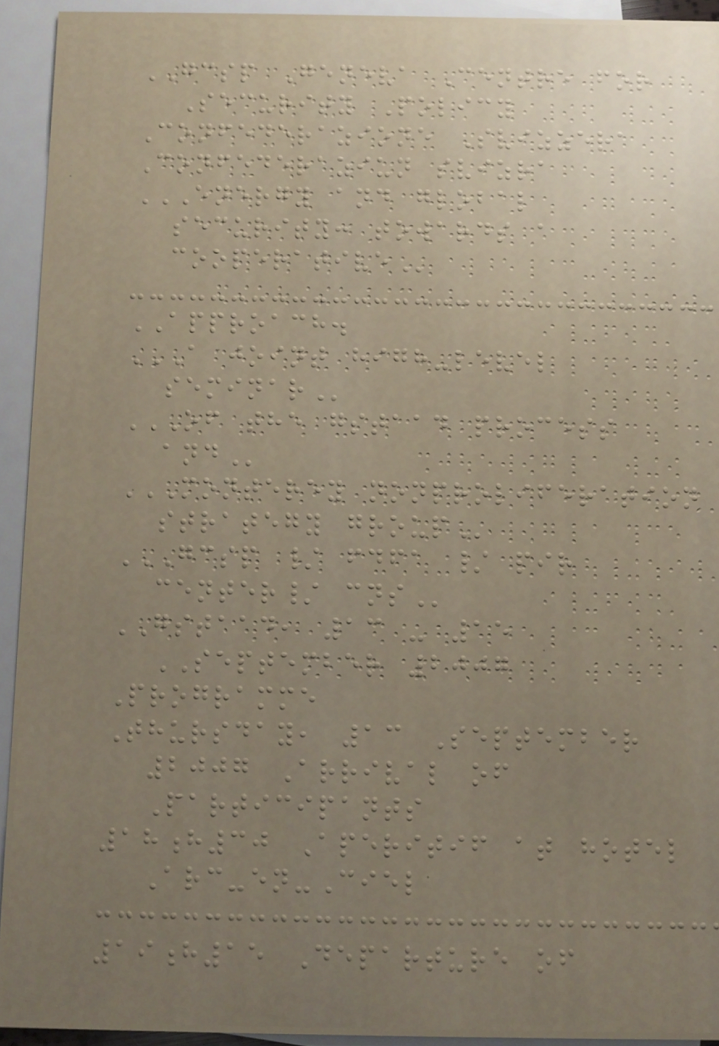GCSP Geneva Centre for
Security Policy
Confederazione Svizzera
Confederaziun svizra
ENERGY AND GLOBAL
SECURITY: TOWARDS A
COOPERATIVE
APPROACH.
A JOINT HIGH-LEVEL
SEMINAR
OF THE GSTAAD PROCESS
AND
MONTEREY NONPROLIFERATION
STRATEGY GROUP
GCSP / FDFA / PIR
CENTER/ CNS
GSTAAD, 13 - 15
SEPTEMBER 2007
Programme
Thursday, 13 September
2007 Arrival of
Participants
18h30 Aperitif at hotel
Arc-en-Ciel
19h15 Departure of
